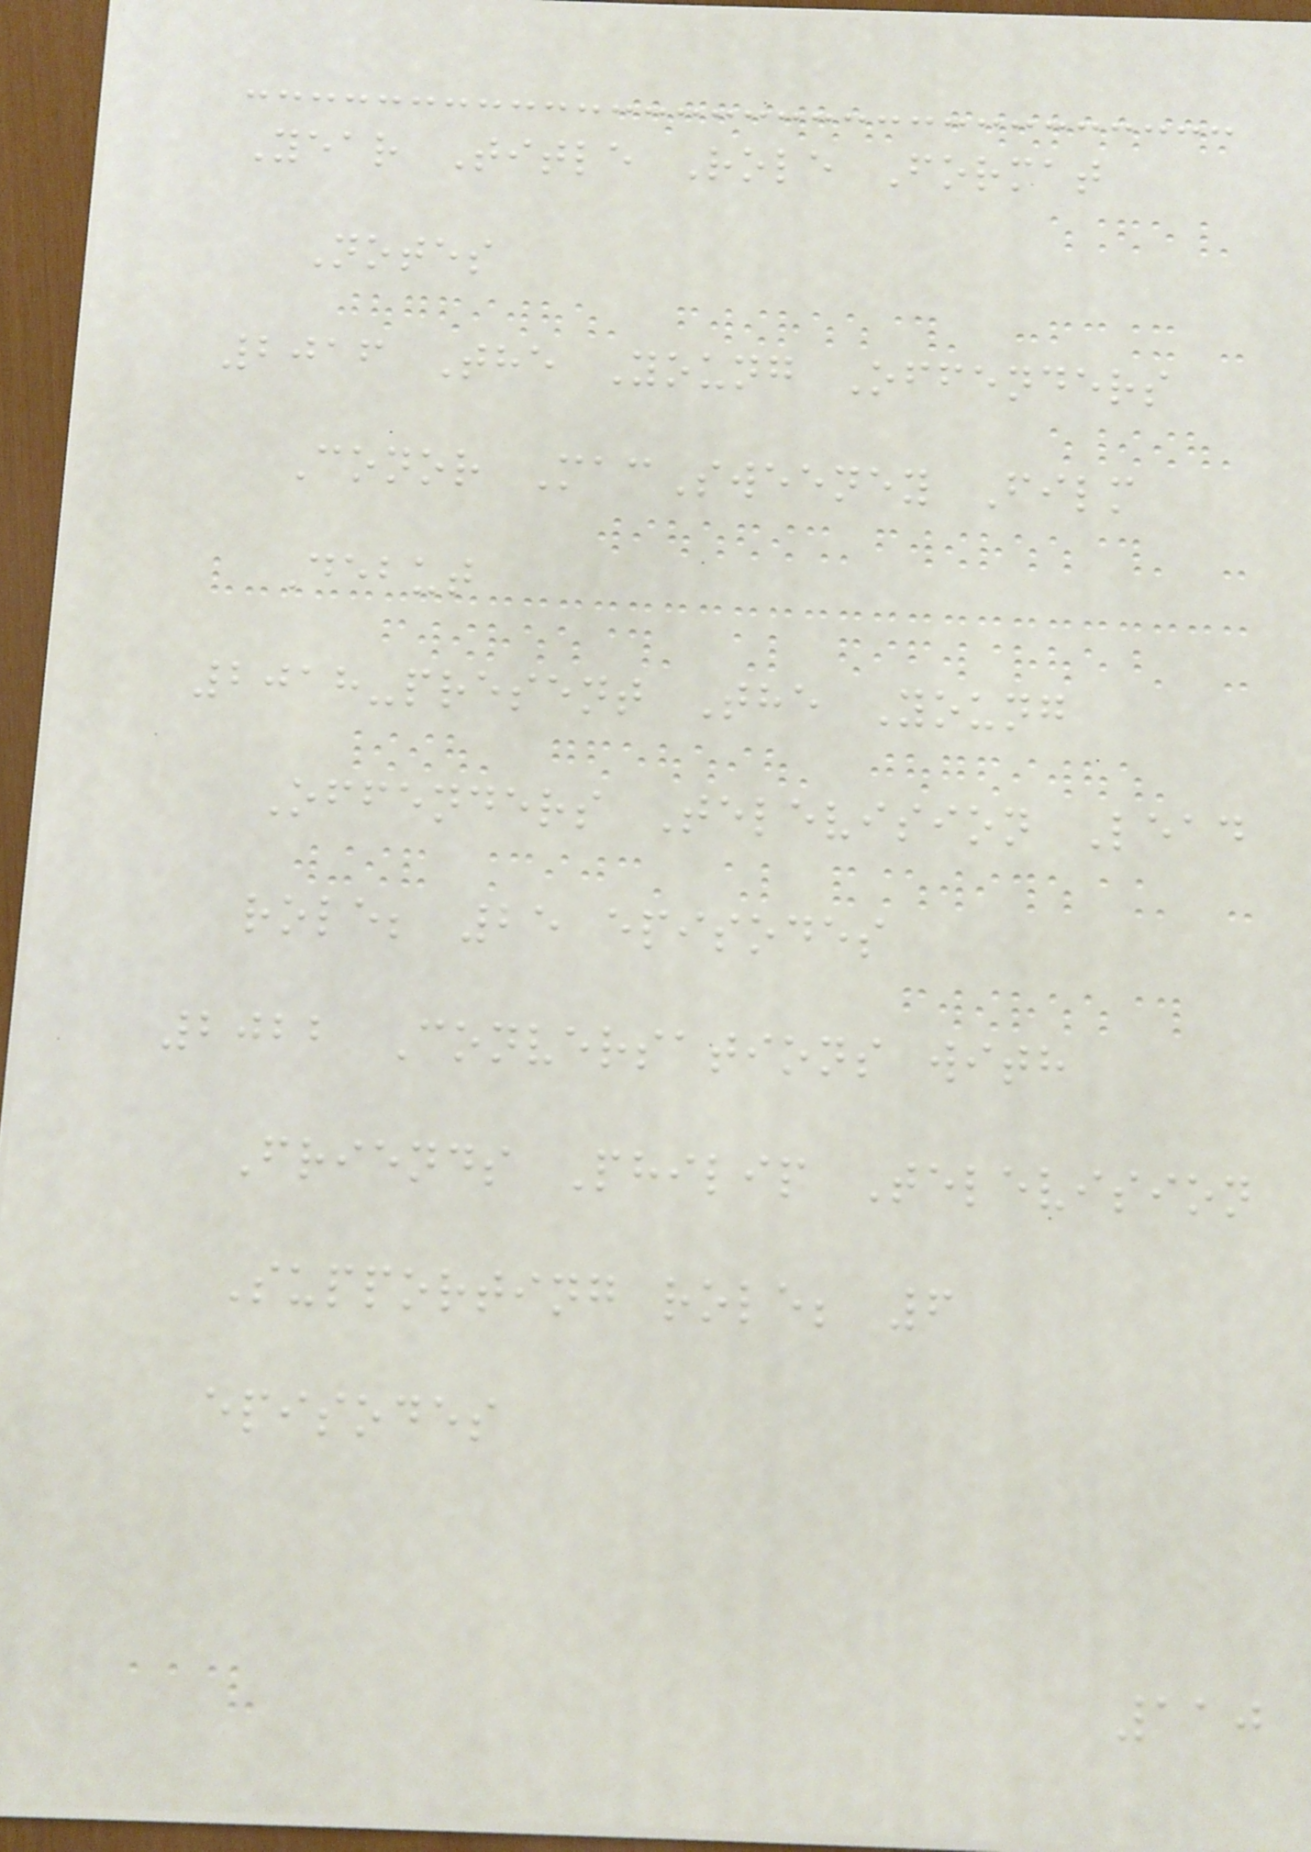Year Title Role Format
Notes
2016 The Young Offenders
Conor MacSweeney Film
Debut
2018-present The Young
Offenders Television Lead
role; 25 episodes
2022 Conversations with
Friends Philip Television
Supporting role; 6
episodes
110
